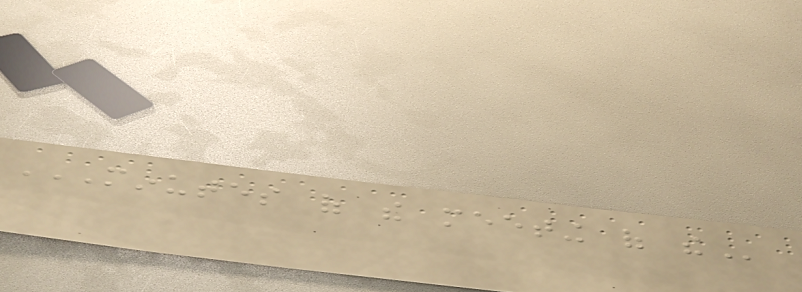MINUTES OF THE MEETING OF THE
